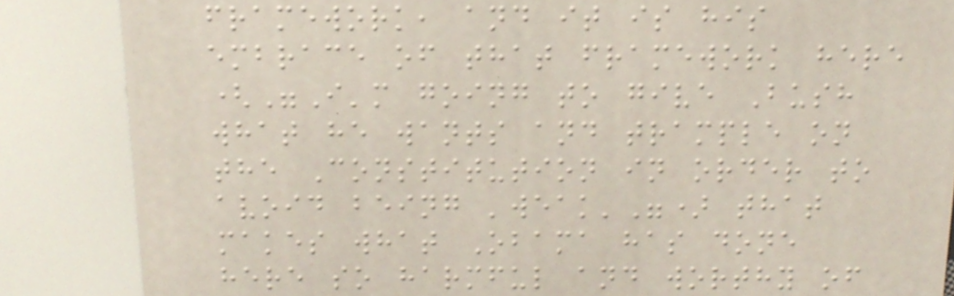framework, and it is his
embrace of that framework here
("I'm going to give Bush
what he wants and trample on
the Constitution in order to
avoid being 'weak'") that
makes what Obama has done
here so harmful and worthy of
